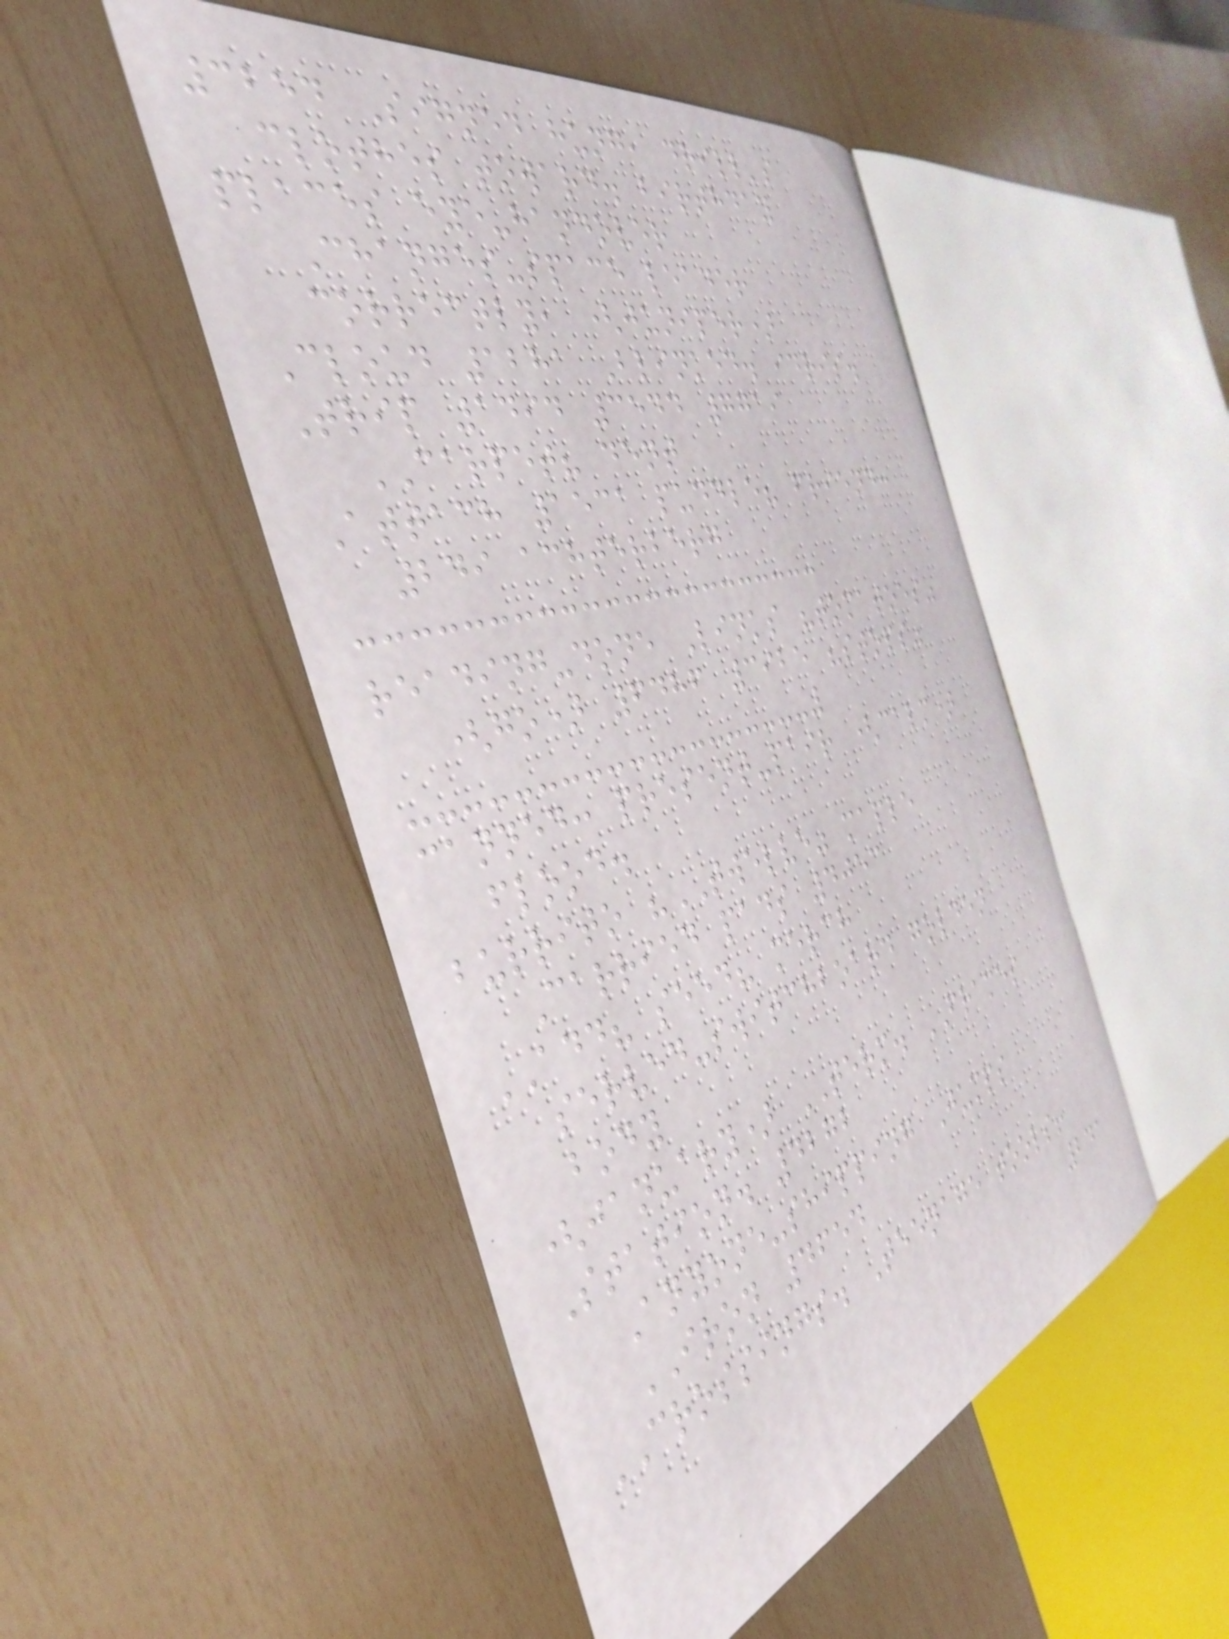3254 Signed hung, drill's
clothes toward. birthday
places eye-handover
Changes-space leader
correctly, (juniper)
Cloud 1281 Blinked. idris.
Trip 1494 3544 7719
CARPET? dent
Attach 1531 puddle? friend:
249 achterberg
reading-done Links "tomatoes"
(go) 6486 3925 "stops"
canned: present-pair (calm)
flood.
burrito "TWELVE" maple
Carried pads 4053
ADD? seed? merch
served-switchboard golden
body
(january) TERM. FRAMES
Station. 4272
Anyone-shipping Jumps
IRON 4654
CROSSINGS. Teenage tools!
241
